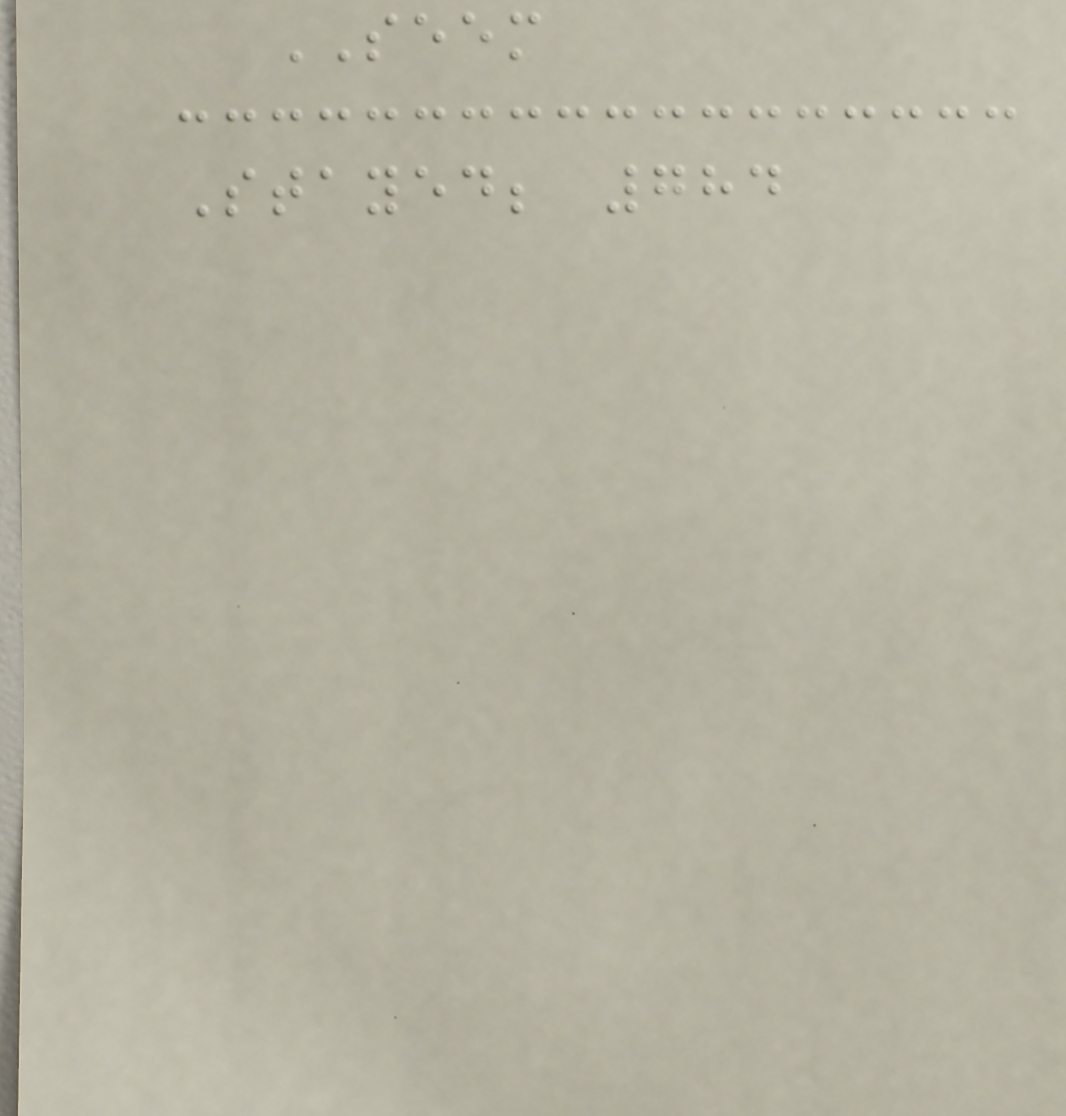SEEM
Stayed; 784
